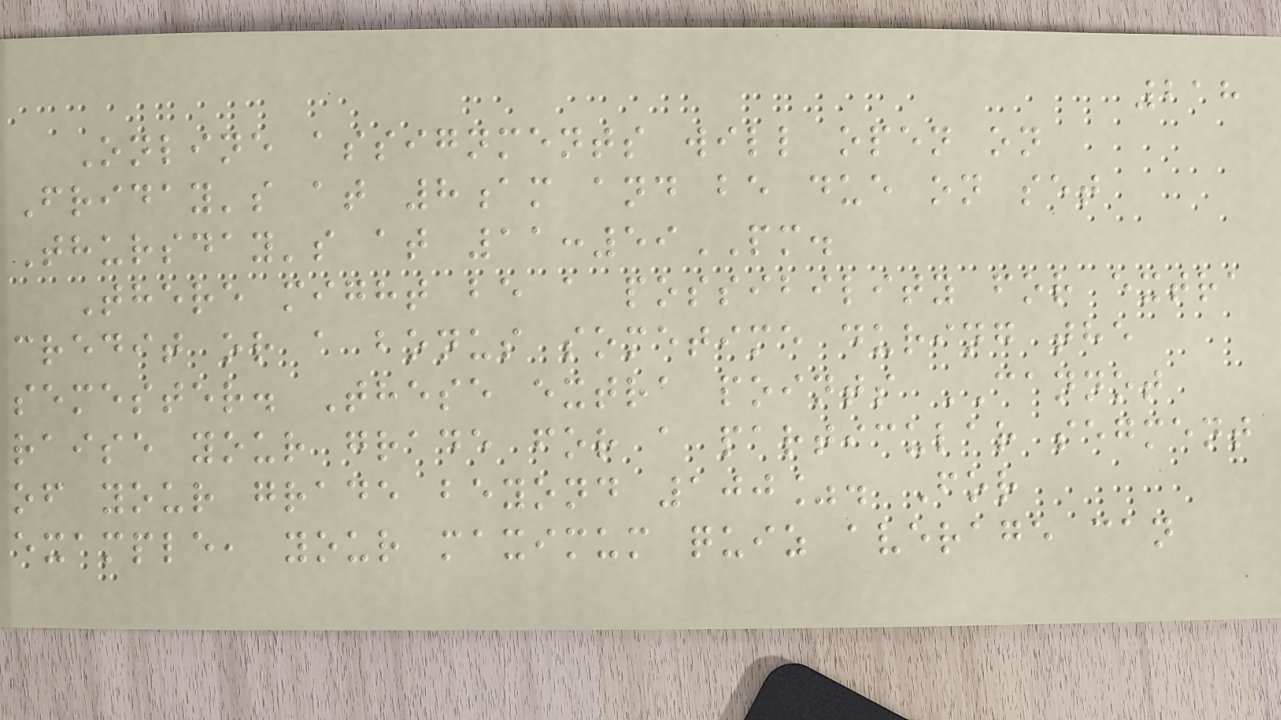218
Online assignments will open on
Friday's at 8am and be due on set
Thursday's at 11:59PM.
There might be a possibility for extra
credit or a bonus sometime during the
semester. These extra points CANNOT
raise your grade for a particular segment
of your grade beyond 100%. For
example, your maximum quiz average can
